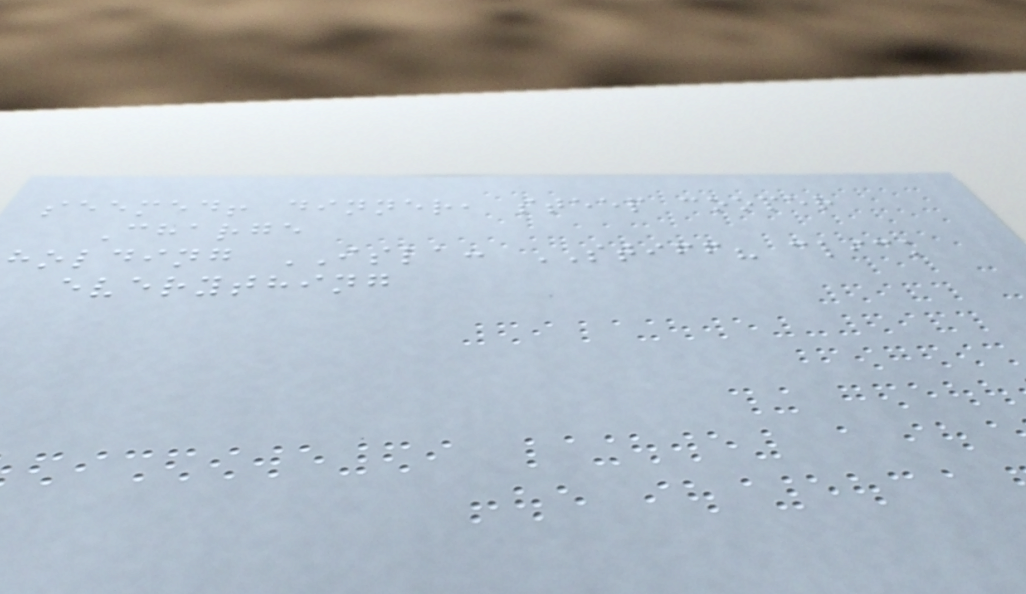seemed! dinner, steep cooper
Charge
holding ISLA: STIFF? click
everything
